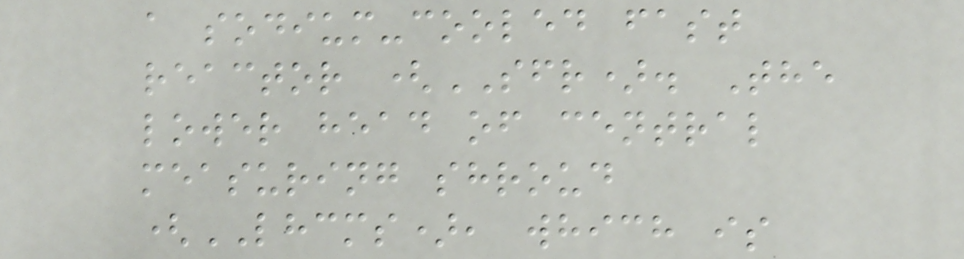a sodium-cooled fast
reactor (SFR). The
lower head of central
measuring shroud
(LHCMS), which is
